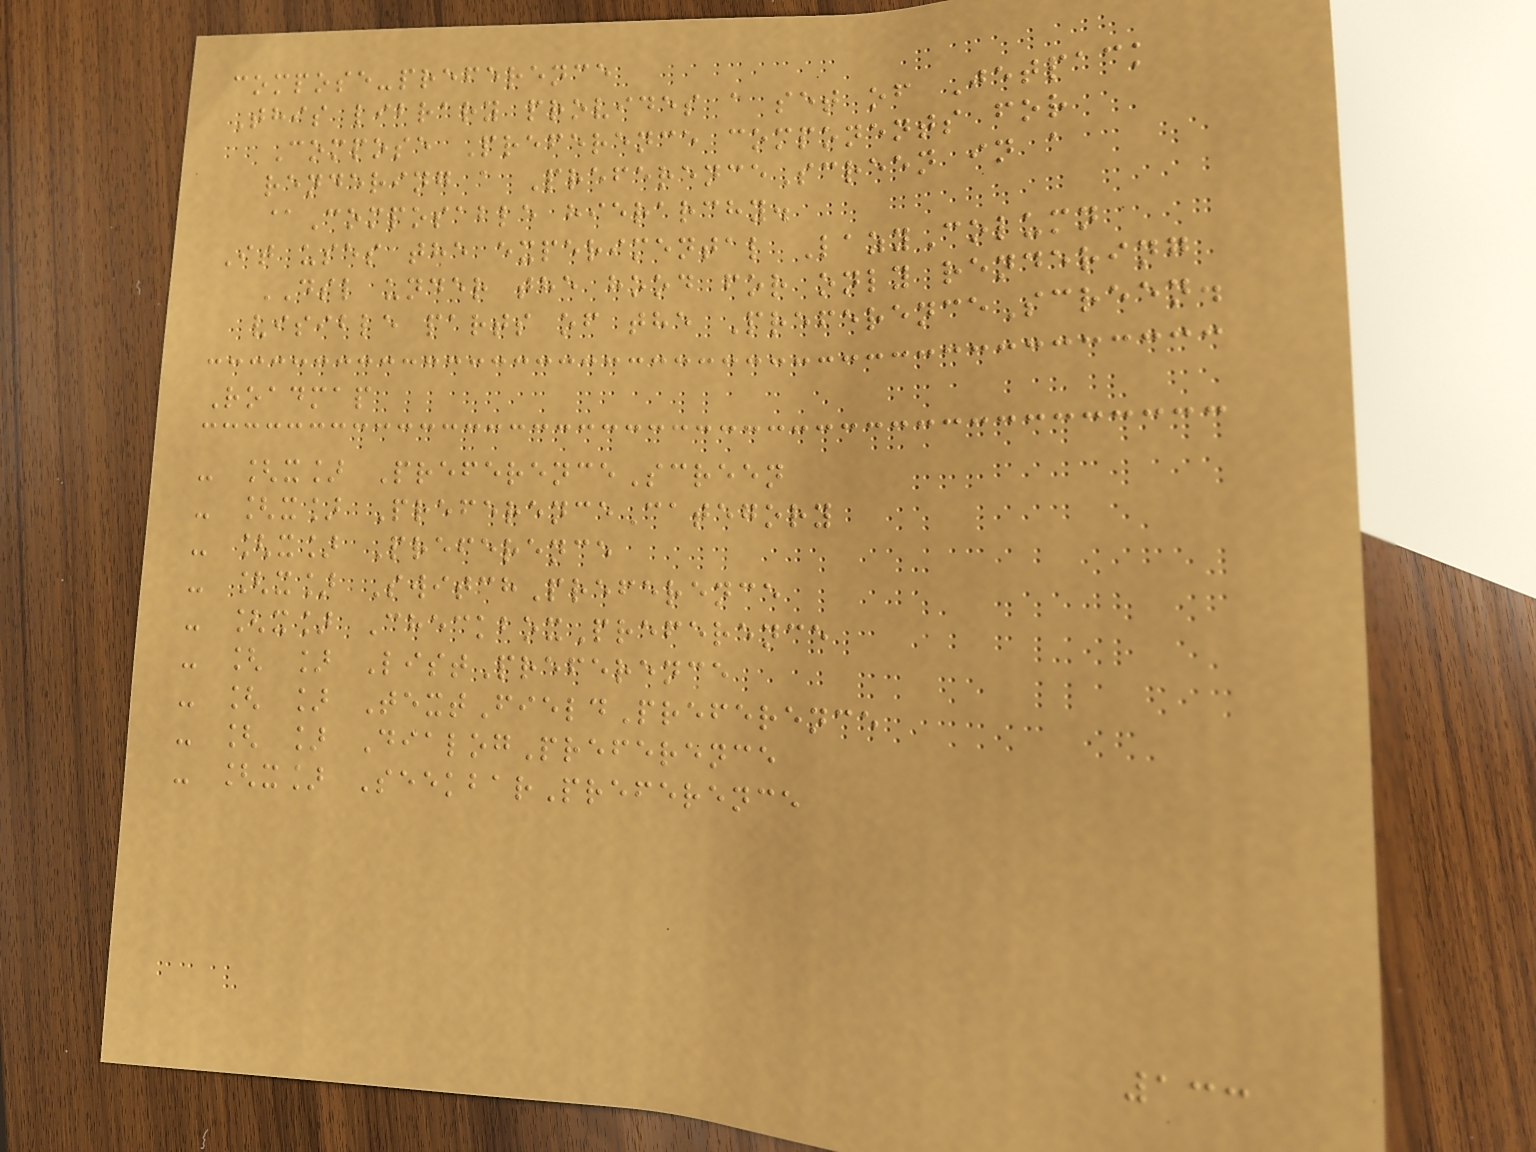compose-preference
This library provides a set of Jetpack
Compose Preference components for
rendering a PreferenceScreen in a
@Composable hierarchy.
It uses the experimental LazyColumn
DSL under the hood for only rendering
visible parts of the PreferenceScreen.
Roadmap
- [x] PreferenceScreen
- [x] PreferenceCategory
- [x] Preference
- [x] SwitchPreference
- [x] CheckboxPreference
- [ ] ListPreference
- [ ] TextFieldPreference
- [ ] DialogPreference
- [x] SeekbarPreference
133
